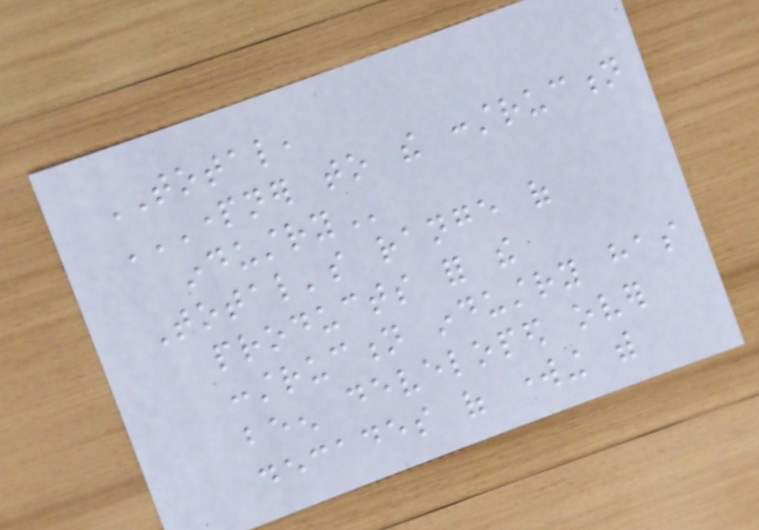TOTAL,
PARTNER TO THE CONSTRUCTION
INDUSTRY
Total's range of
products for the
construction industry has
been developed over
decades of working with
